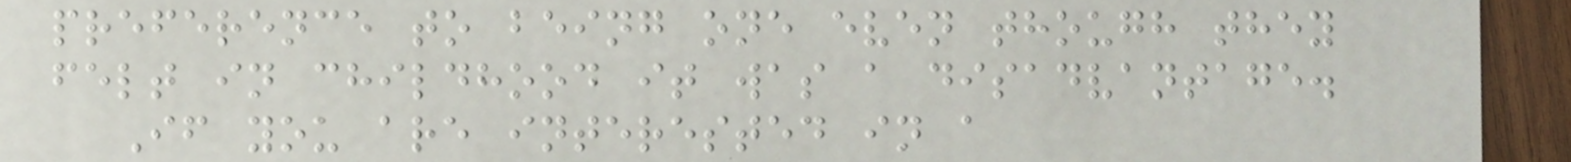preference to being one even though they
felt in childhood it was a disadvantage.
If you are interested in a
